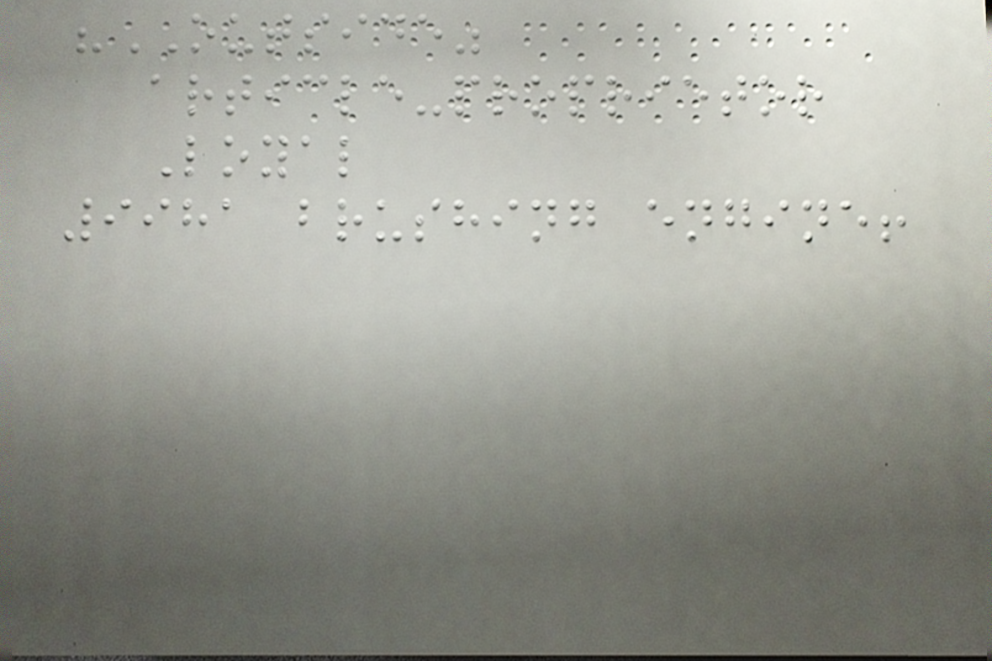"OUTSIDE"
article-proprietor
Loyal
9981 brushing engine!
